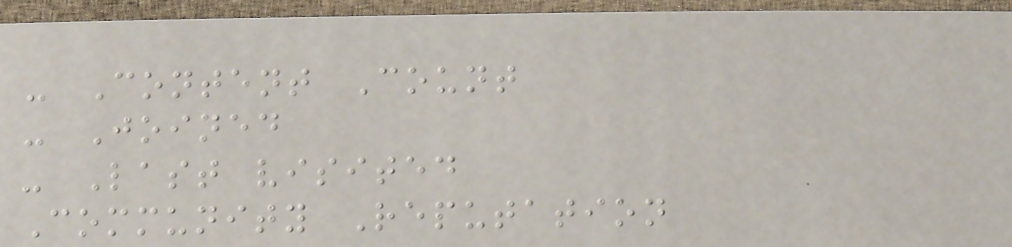- Content Count
- Joined
- Last visited
Community Reputation
